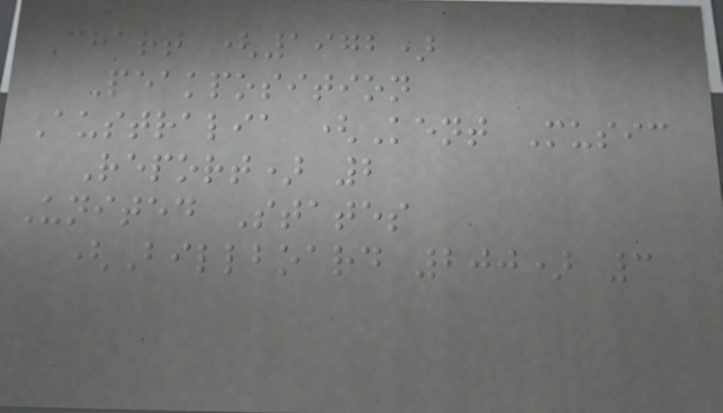Chart (1972)
Peakposition
Australia (Kent Music
Report) 2
United States
(Billboard 200) 3
